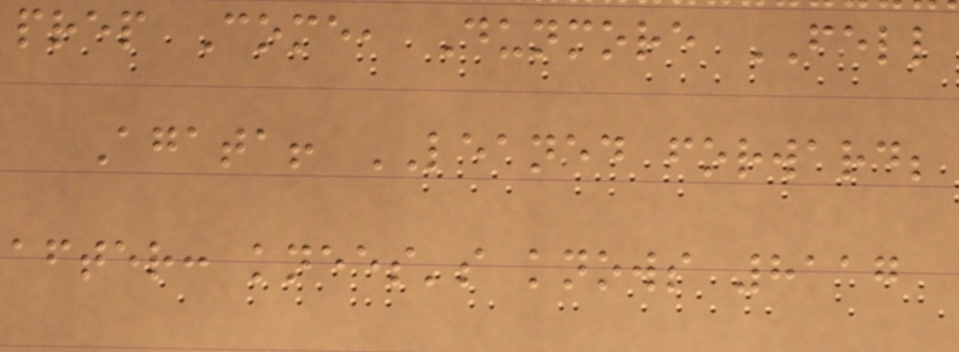prep Come, Dunmore FELL
Agata! LEANED forward;
after: knees's knows 8117
